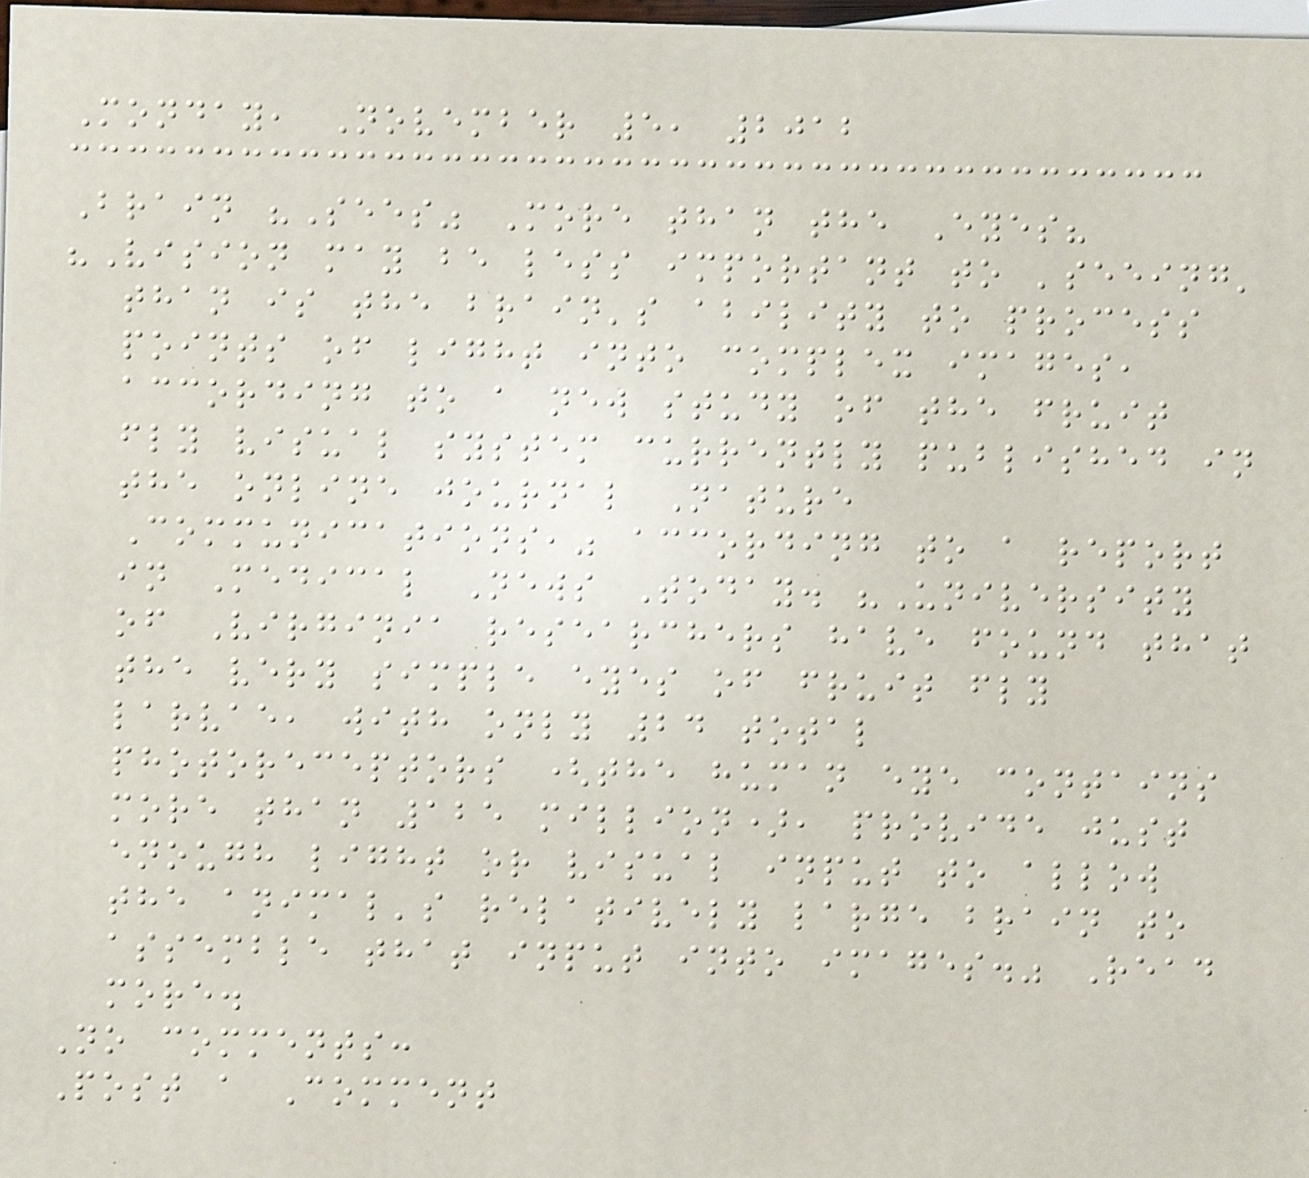Monday, November 5, 2012
Brain "Sees" More than the Eyes?
"Vision may be less important to 'seeing'
than is the brain's ability to process
points of light into complex images,
according to a new study of the fruit
fly visual system currently published in
the online journal Nature
Communications," according to a report
in Medical News Today. "University
of Virginia researchers have found that
the very simple eyes of fruit fly
larvae, with only 24 total
photoreceptors (the human eye contains
more than 125 million), provide just
enough light or visual input to allow
the animal's relatively large brain to
assemble that input into images." Read
more.
No comments:
Post a Comment
